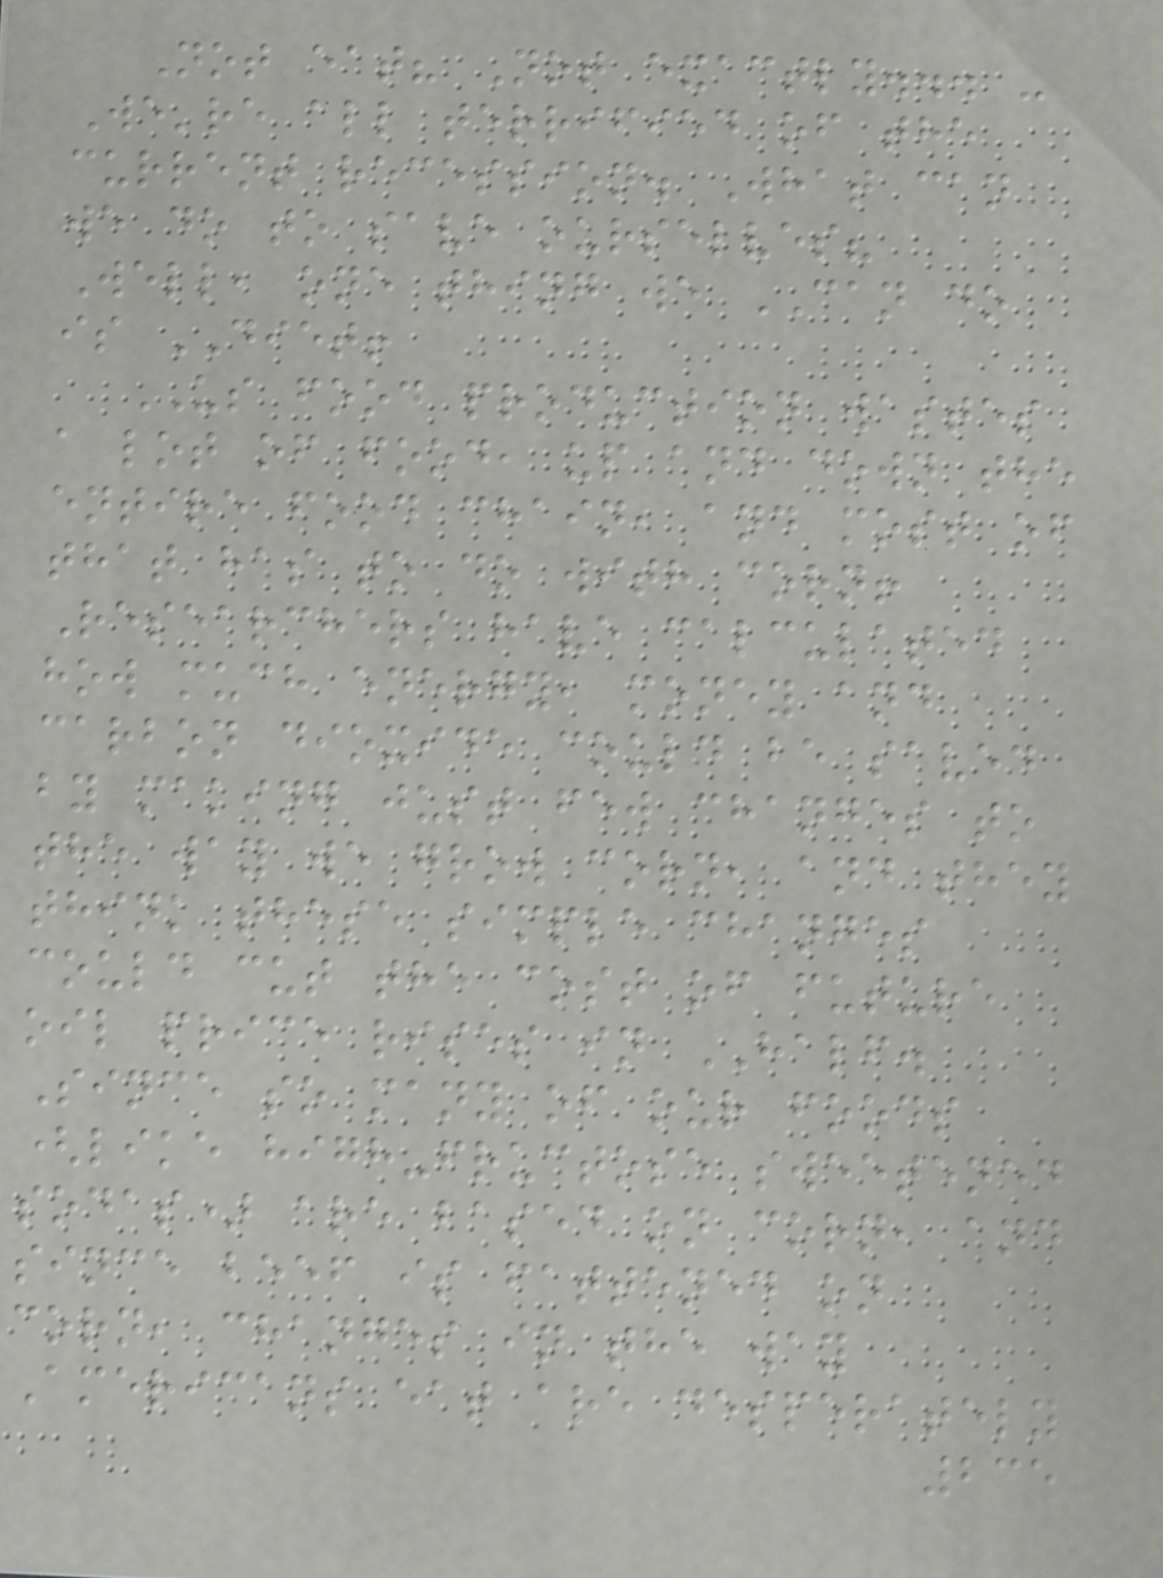Not eat? Not exactly... -
We're all terrified of the
current recession. What can
we do to save ourselves?
Well, one thing we CAN do
is DIET!
US food production wastes
a lot of food, up and down the
entire food chain, and most of
that has to do with corn!
Researchers have calculated
how much energy, money and
carbon dioxide could be saved
by making just few changes to
the way we grow corn, and they
think these simple changes
could cut the cost of future
oil price rises in HALF.
Since so many of our foods
(like high-fructose sweetened
sodas) are based on corn, and
since beef is fattened on
corn, changes in the way
Americans eat are desperately
235
